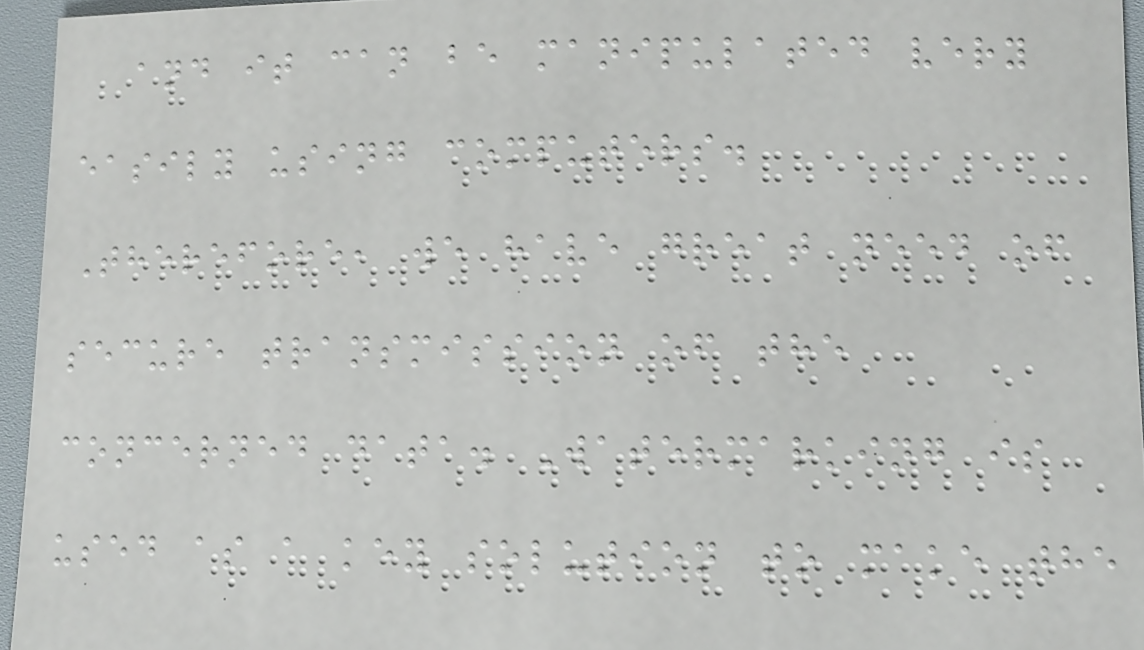and it can be manipulated very
easily using computers.
Therefore, we have great need of
secure transmission of the
concerned data. Watermarking is
used as a key solution to make the
